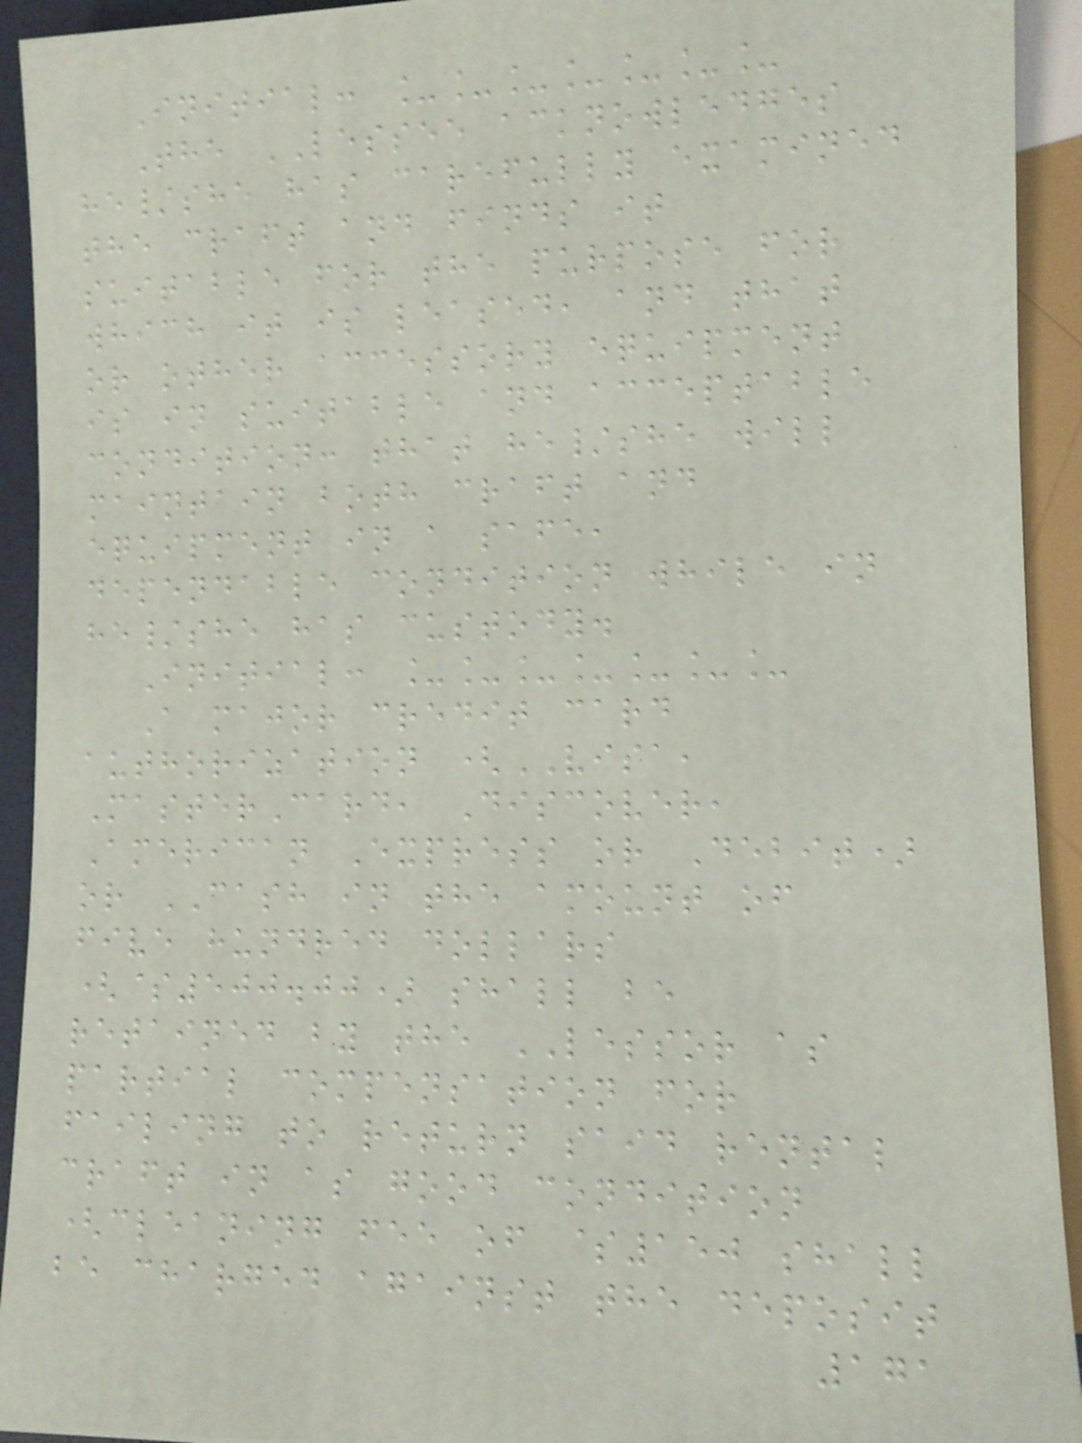Initial: _______
The LESSEE acknowledges
he/she has carefully examined
the craft and finds it
suitable for the purpose for
which it is leased, and that
or other accessory equipment
is in suitable and acceptable
condition: that he/she will
maintain both craft and
equipment in a safe,
dependable condition while in
he/she has custody.
Initial: _______
A major credit card
authorization (VISA,
MasterCard, Discover,
American Express or Debit)
or CASH in the amount of
five hundred dollars
($500.00) shall be
retained by the LESSOR as
partial compensation for
failing to return said rental
craft in as good condition
(cleaning fee of $150 shall
be charged against the deposit
171
